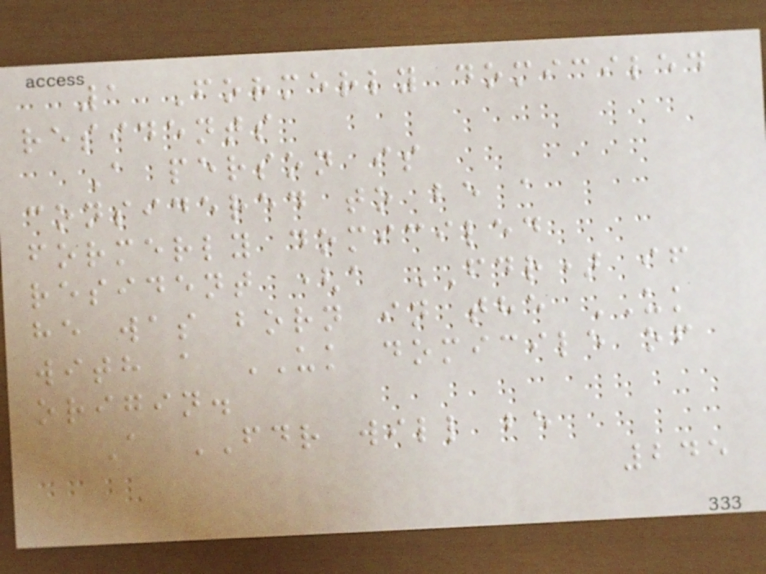1 Formerly domiciled
residents
A person is
considered to be a
formerly domiciled
resident (a FDR) if
he was born in the UK
with a UK domicile of
origin.
A FDR will be
245
